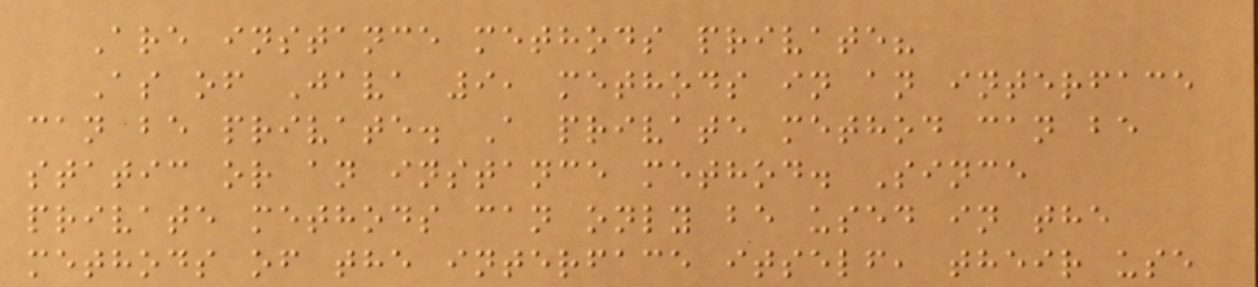Are instance methods private?
As of Java 9, methods in an interface
can be private. A private method can be
static or an instance method. Since
private methods can only be used in the
methods of the interface itself, their use
